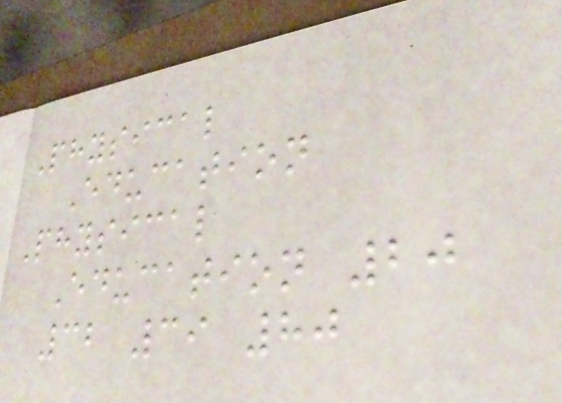Physical
Education
Physical
Education 20
32 39 80
